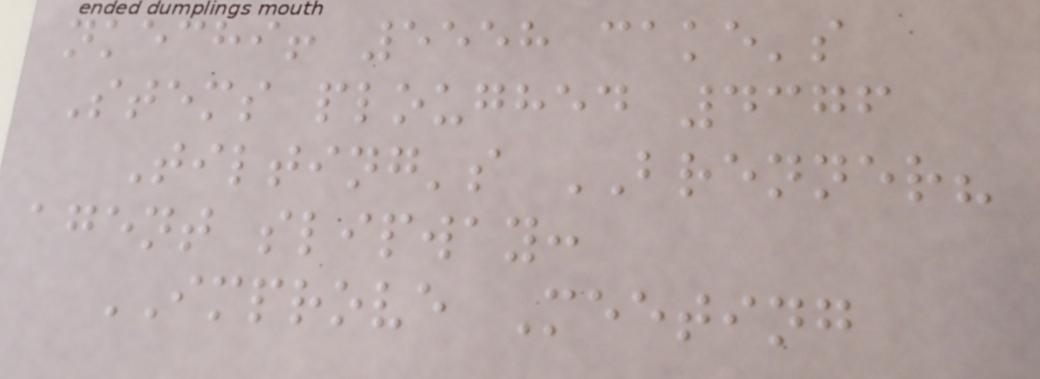nkechi! 5558 cake's
Stems ploughed 4376
Tilting's BRENNER?
agent slipway:
IMPROVE Meeting
